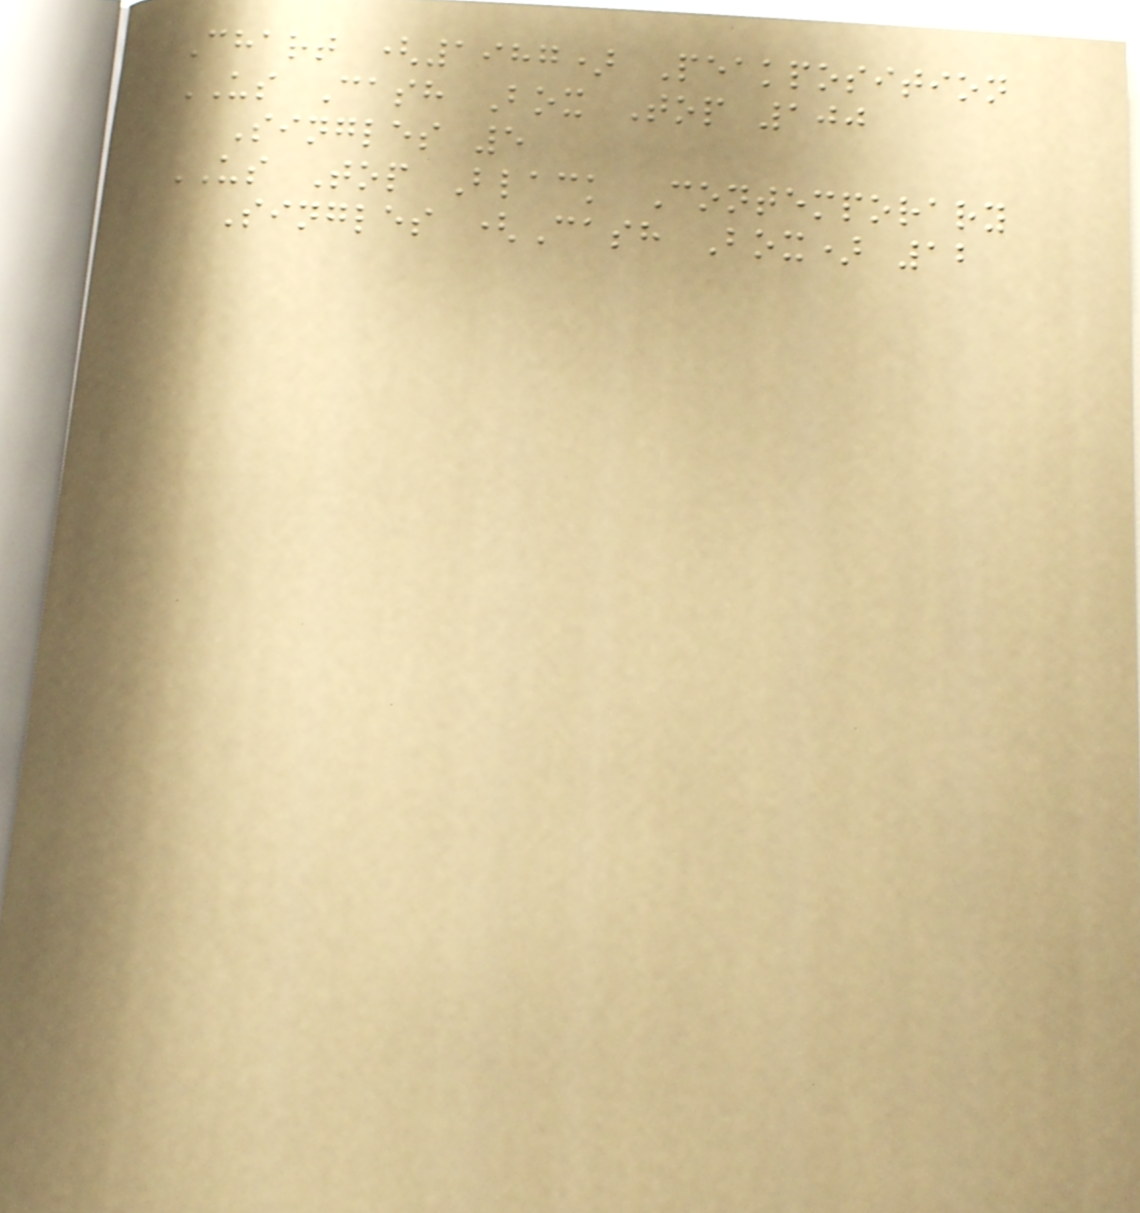Chart (1987) Peakposition
US Cash Box Top 100
Singles 5
US Top Black Contemporary
Singles (Cash Box) 12
